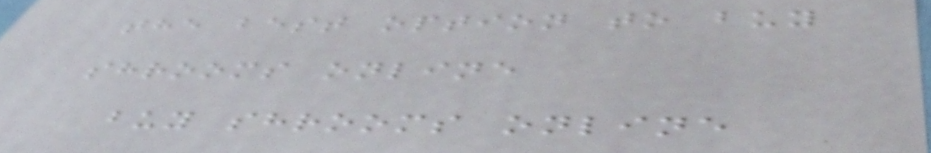the best option to buy
shrooms online
buy shrooms online
